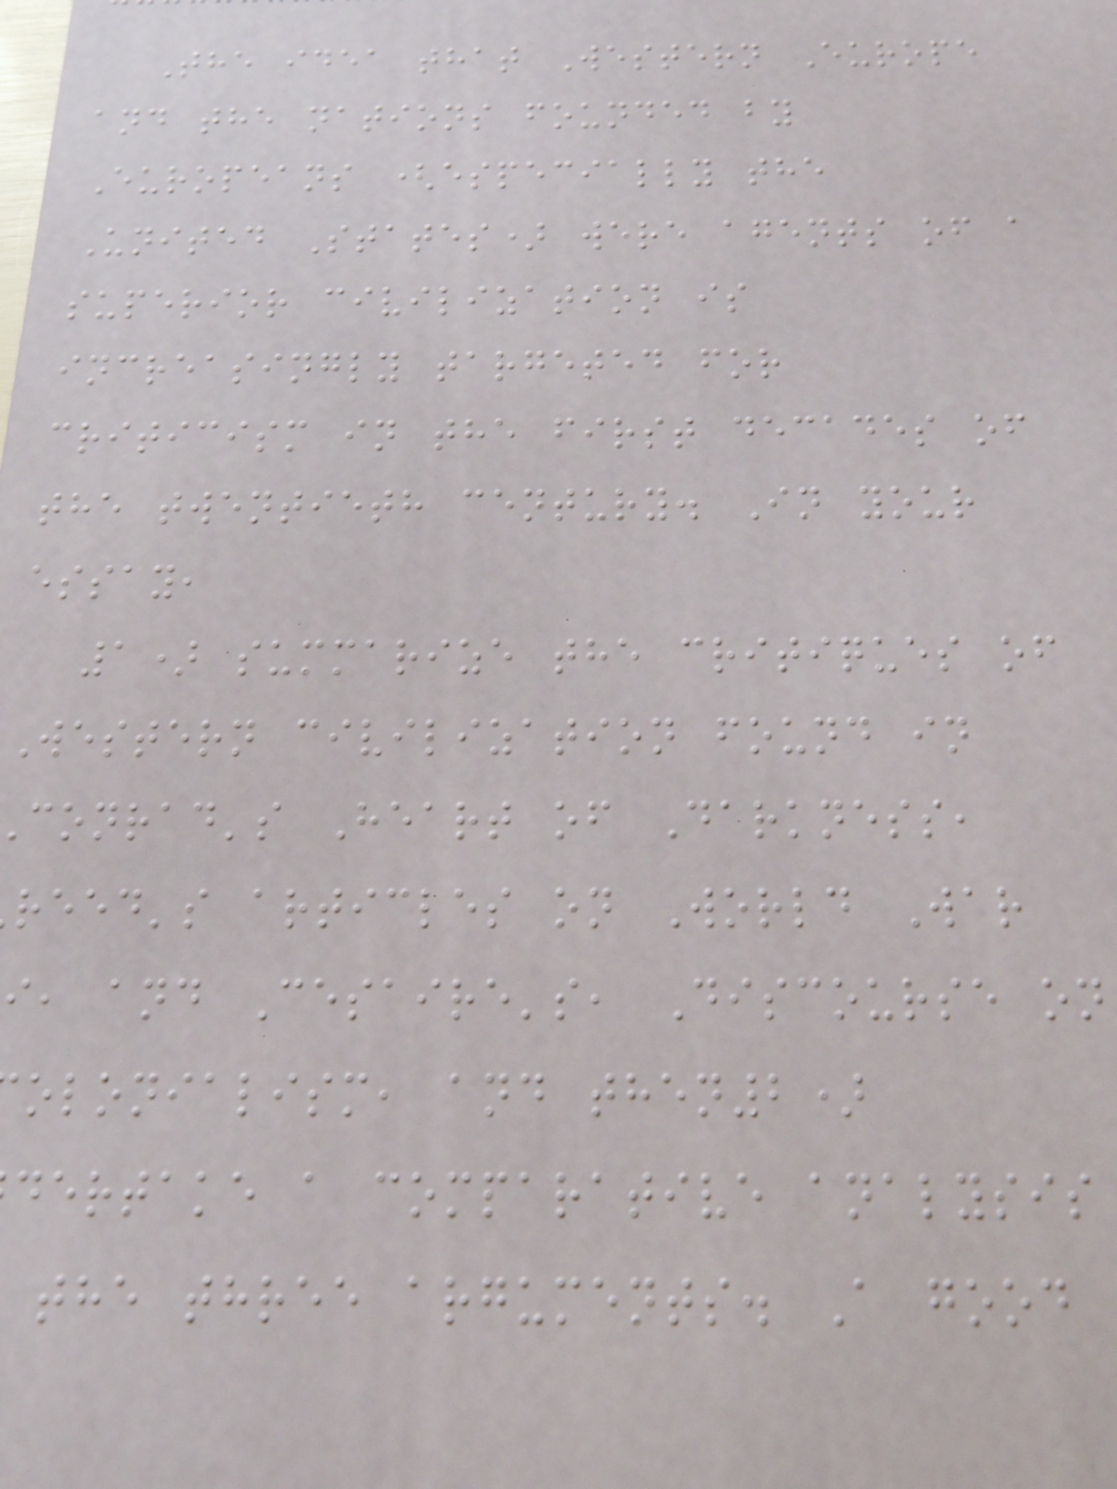The idea that Western Europe
and the nations founded by
Europeans (especially the
United States) were agents of a
superior civilization is
increasingly targeted for
criticism in the first decades of
the twentieth century. In your
essay,
1) summarize the critiques of
Western civilization found in
conrad's Heart of Darkness,
reed's articles on World War
i, and Cesaire's, Discourse on
olonialism, and then2)
dertake a comparative analysis
the three arguments. A good
